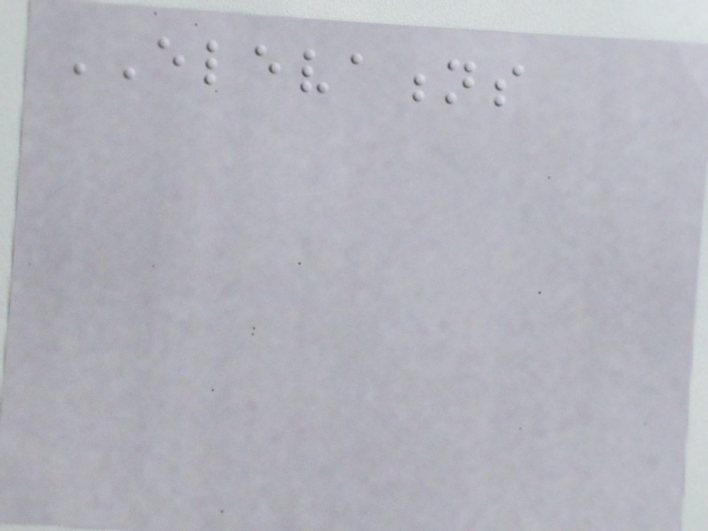ELEVATIONS
